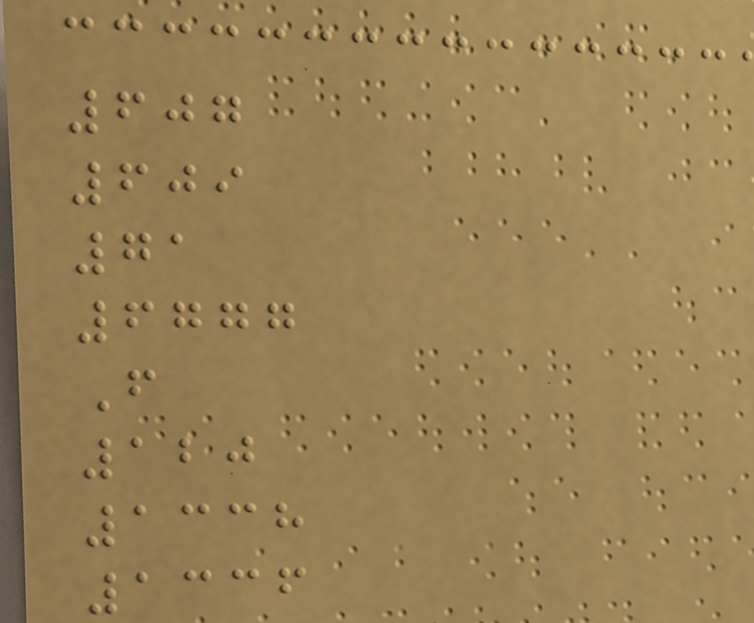607
609
71
6777
F
120
1338
1336
